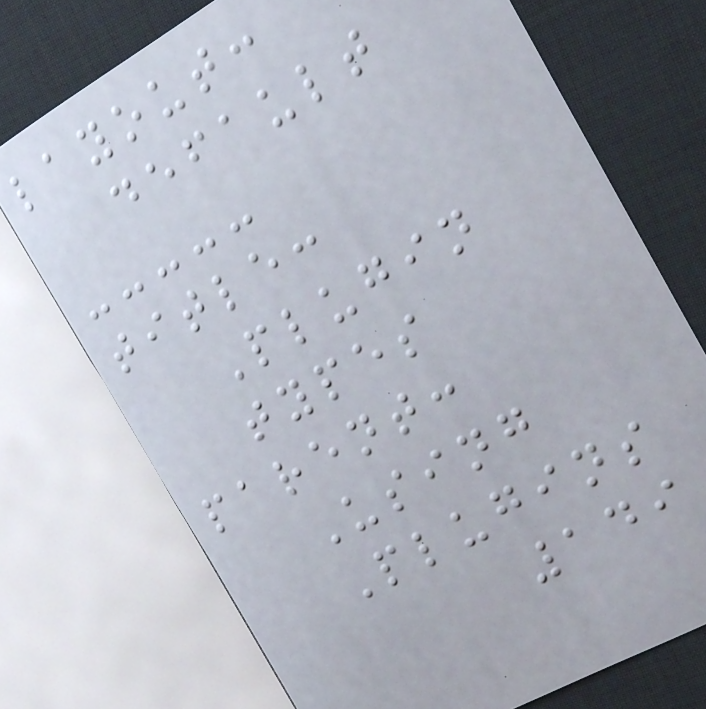layout:
default
title:
Plugin
types
parent:
Using
Plugins
149
